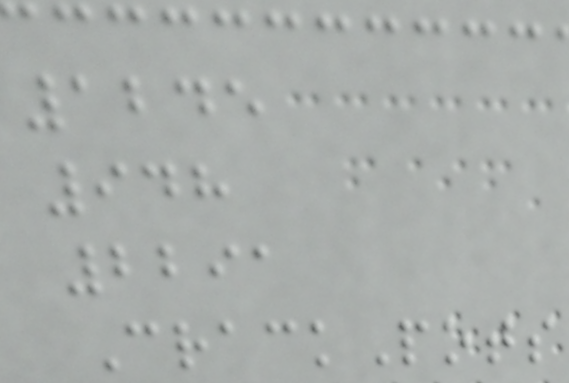1245
948
2291
CrackPots
